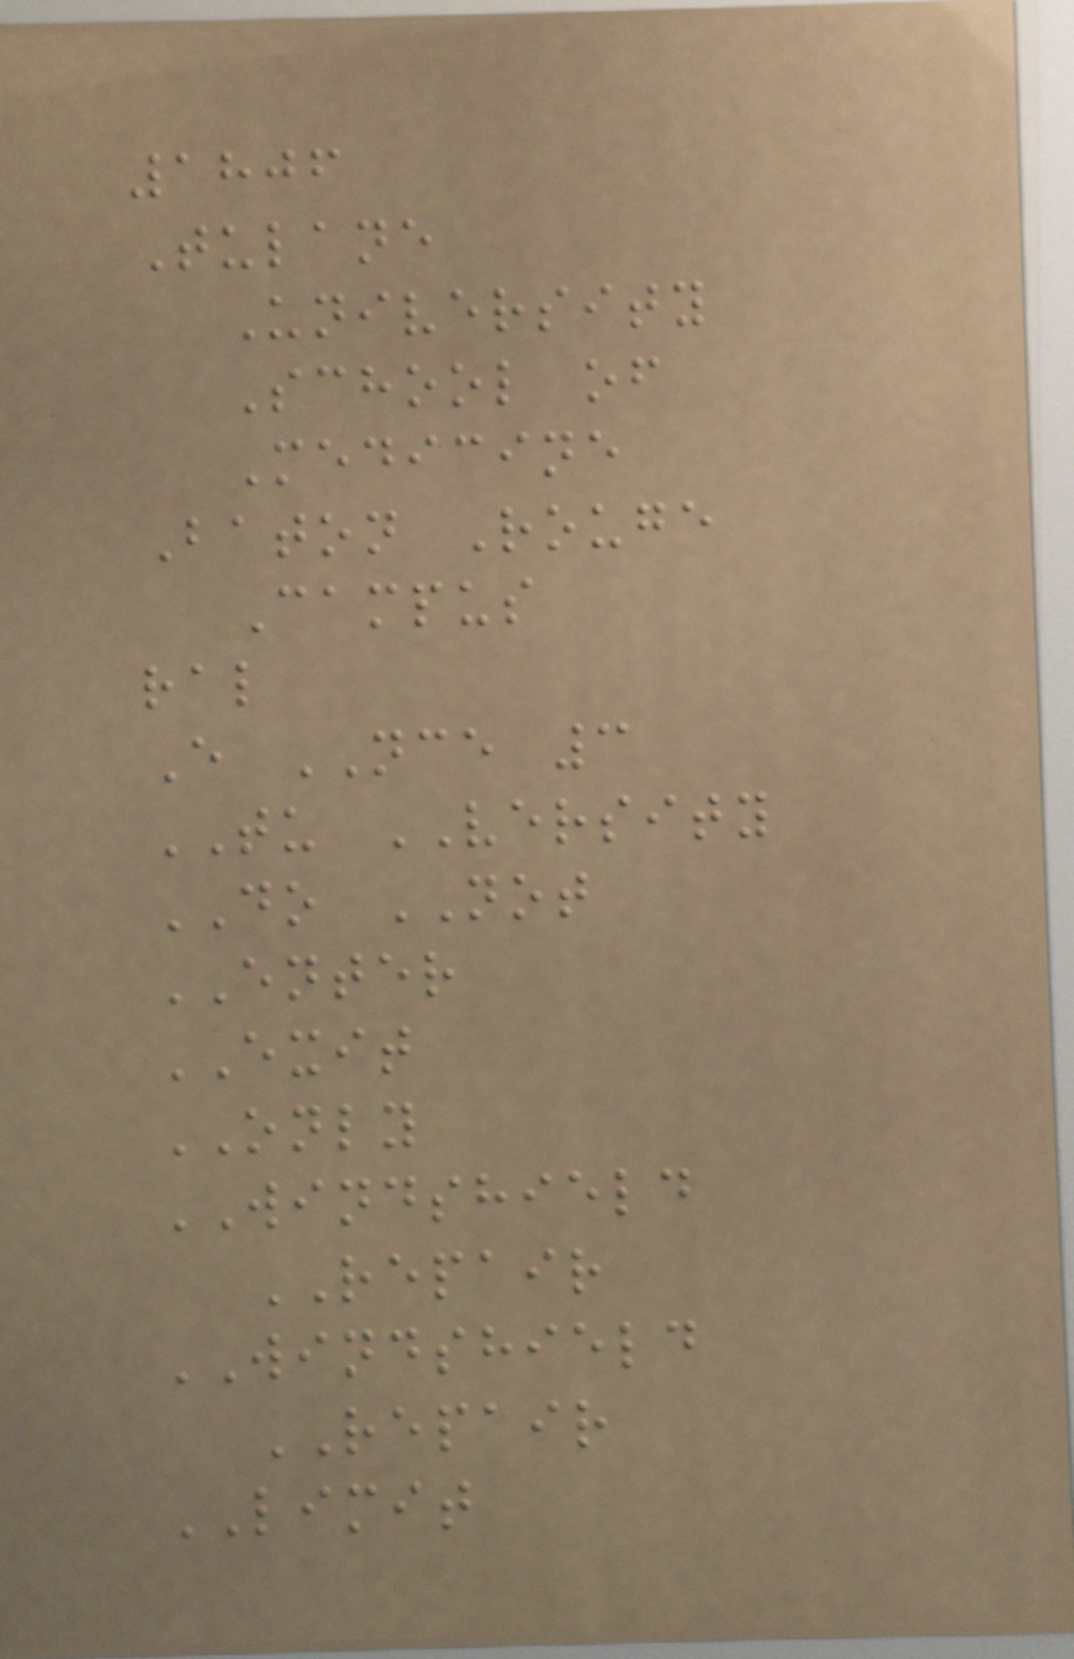1806
Tulane
University
School of
Medicine
Baton Rouge
Campus
ral
E NCE 3
TU VERSITY
DO NOT
ENTER
EXIT
ONLY
WINDSHIELD
REPAIR
WINDSHIELD
REPAIR
LIMIT
